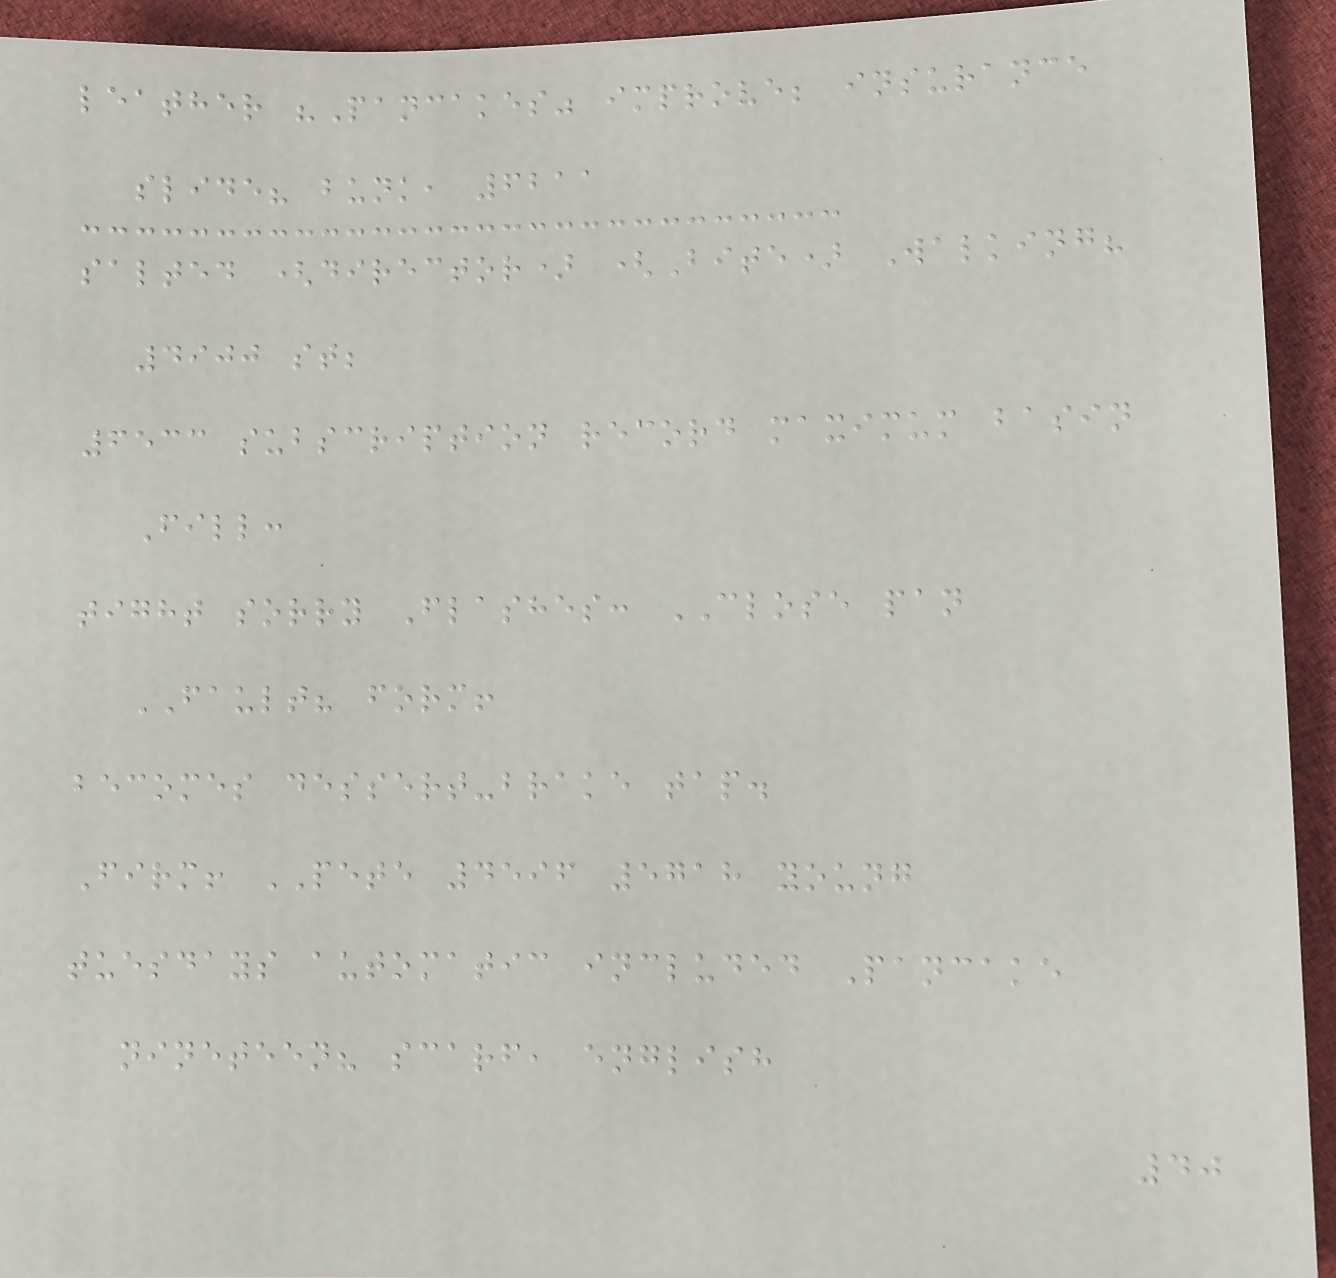leather "Pancakes" improve; insurance
slide? bunk, 6211
salted (director) (Bite) Walking?
4900 st;
6533 subscription record maximum basin
Fill:
tight sorry Flashes: CLOSE pan
FAULT? form!
becomes dessert-brake tap.
Firm! PETE 4596 5718 young
tuesdays automatic included Pancake
nineteen? scarf, english
40
